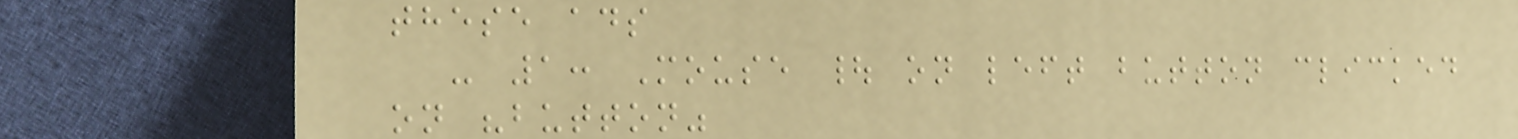these ads
- 1: Mouse | on left button clicked
on "button"
